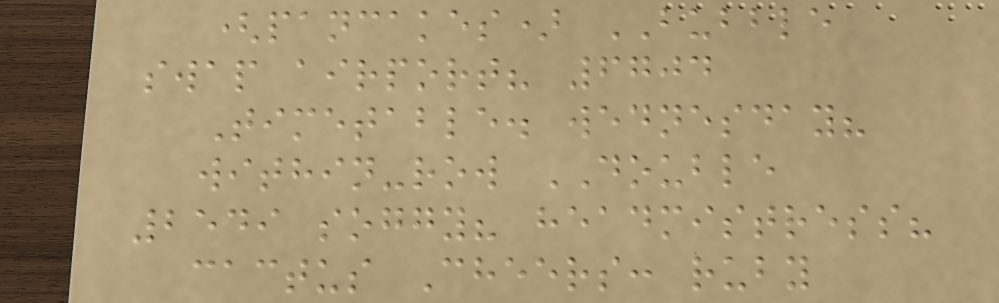(pancakes) BUBBLE
swap airport? 6704
Timetable. wednesday?
within-row DOUBLE
2549 soggy? headmistress?
cactus Cheers: ruby
